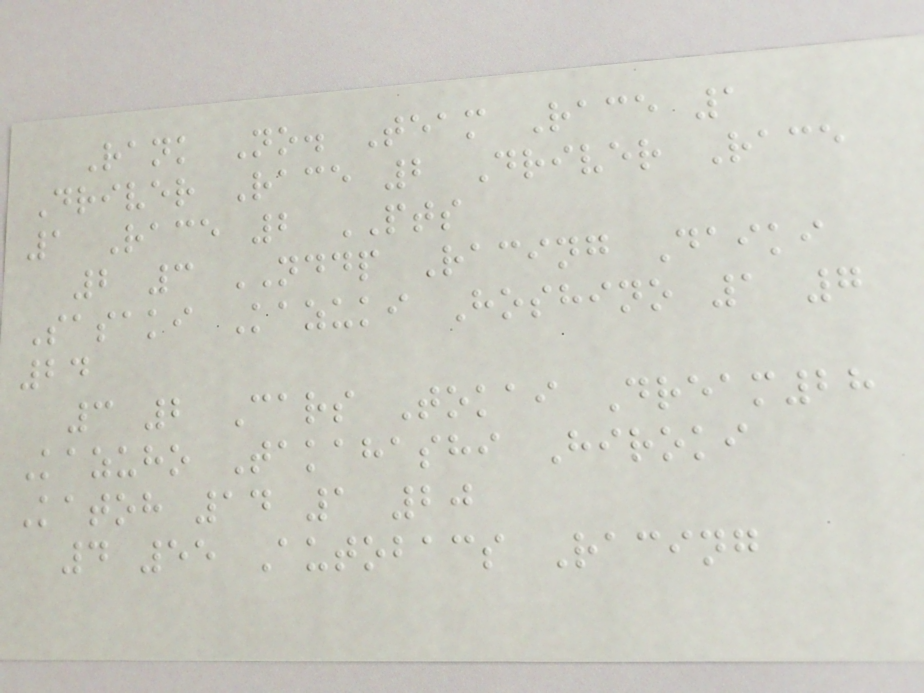Rank No. Team Race 1
Driver Race 2 Driver Race
1 Race 2 PTS
2 3 NDDP Racing Daiki
Sasaki Kazuki Hoshino 1 7
24
3 2 Cars Tokai Dream28
Kazuho Takahashi Hiroki
Katoh 14 1 20
4 55 Autobacs Racing
